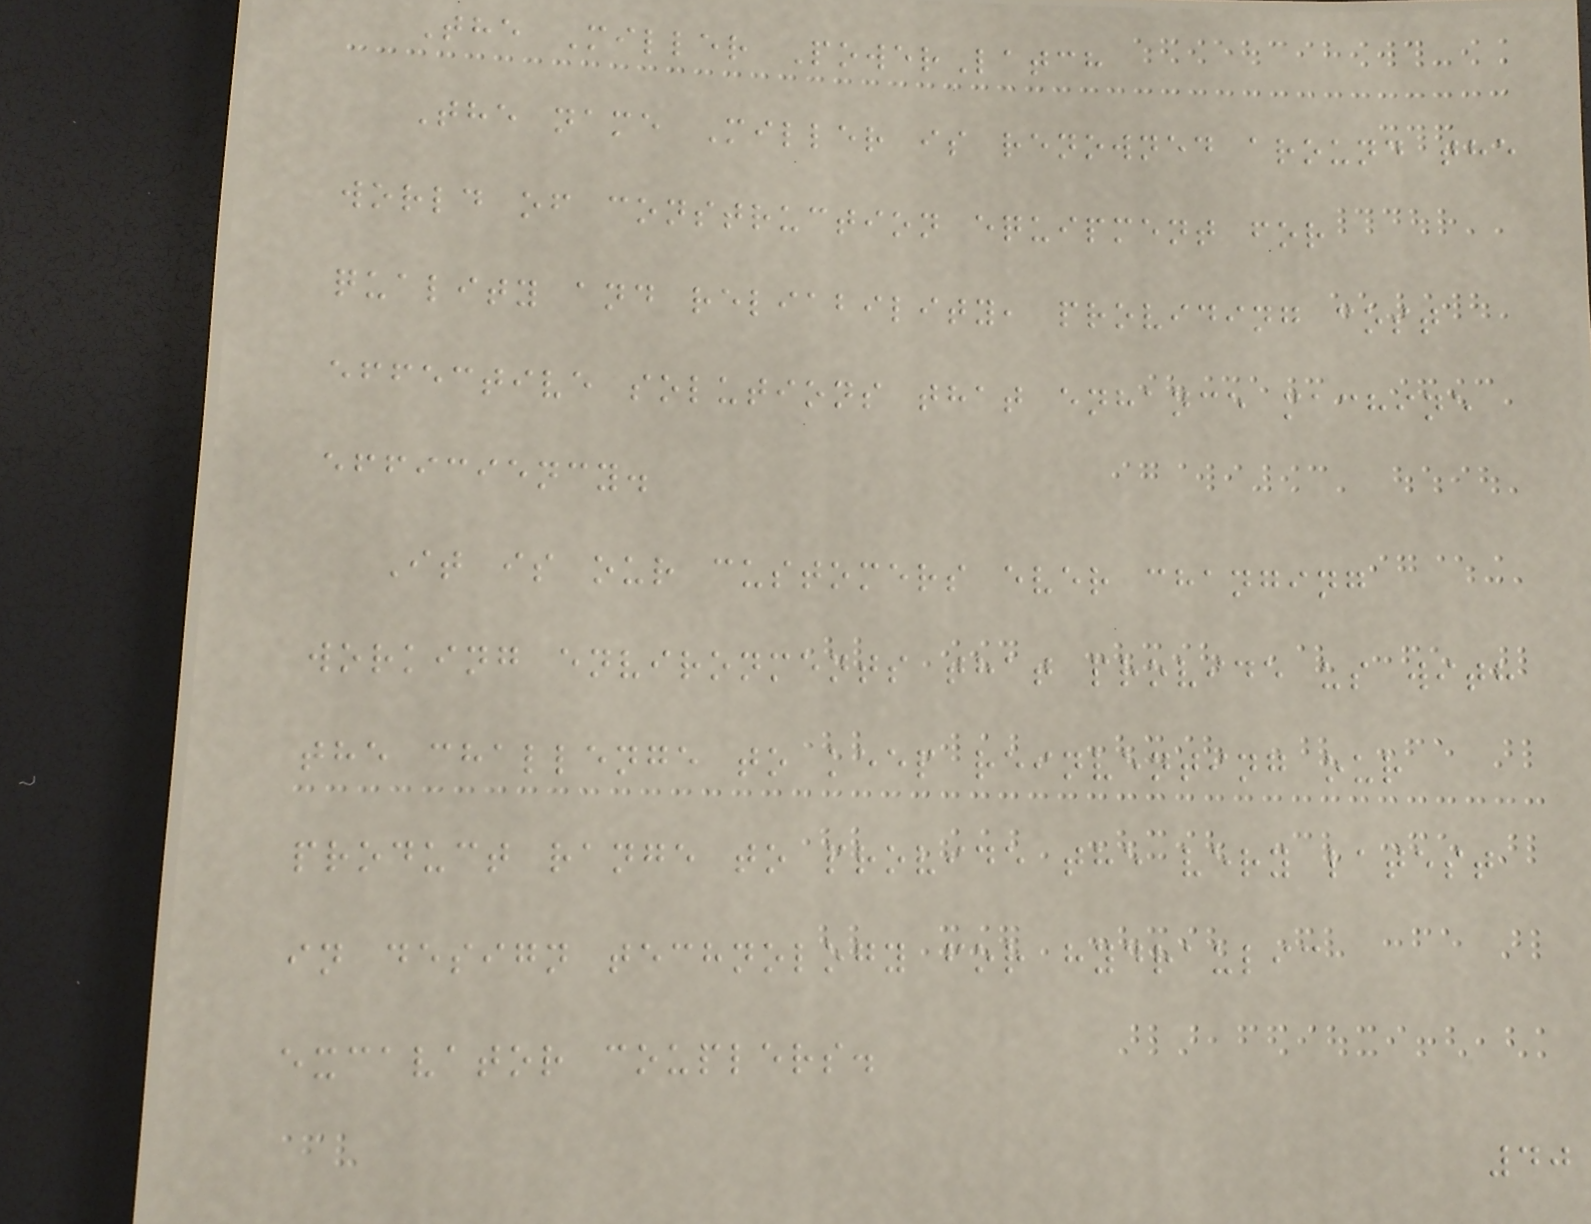The Miller PowerLatch
The name Miller is renowned around the
world of construction equipment for
quality and reliability, providing cost
effective solutions that enhance machine
efficiency.
It is our customers ever changing
working environments that provide us with
the challenge to keep reinventing our
product range to provide the very latest
in design technology for hydraulic
excavator couplers.
40
